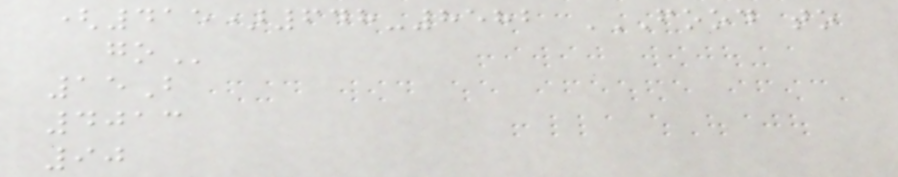(415)648-8582 FOOD TO
GO
15B
4013
90
